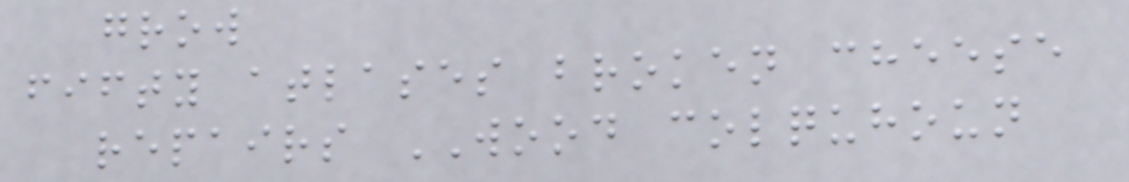grow
fifty atlases broken cheese
repairs WOOD colquhoun
